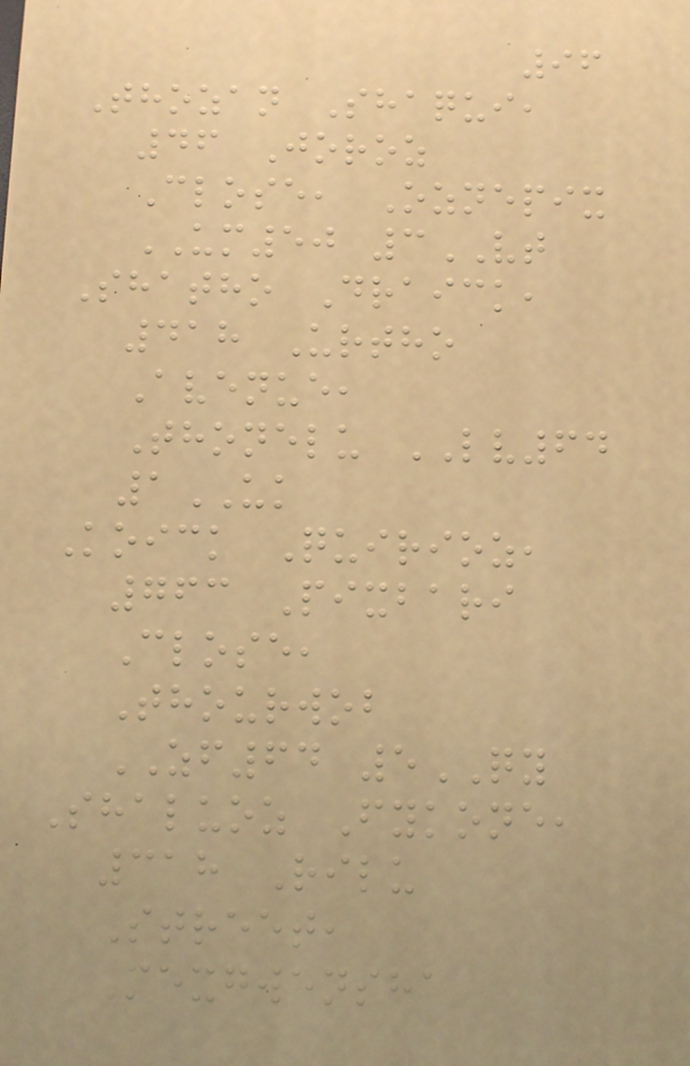96
Thozan Shaqui,
46 Joroz
Close, Oznepix
UM50 3VT
Shatho Draick,
418 Urtho
Avenue,
Thonelu LV64
1UK
Koick Quirioz,
763 Pixbari
Close,
Thourwob
ZF64 5QY
Shaluoz Fykone,
318 Rilu
Street,
Mexgwensha
